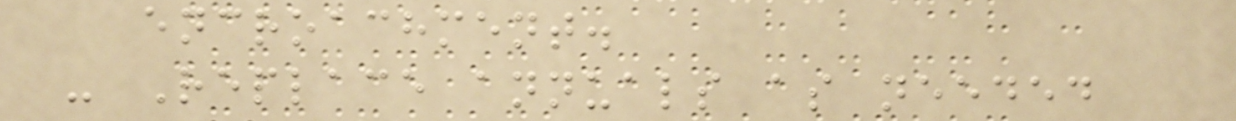encroachment.
- Replace annuals as needed
